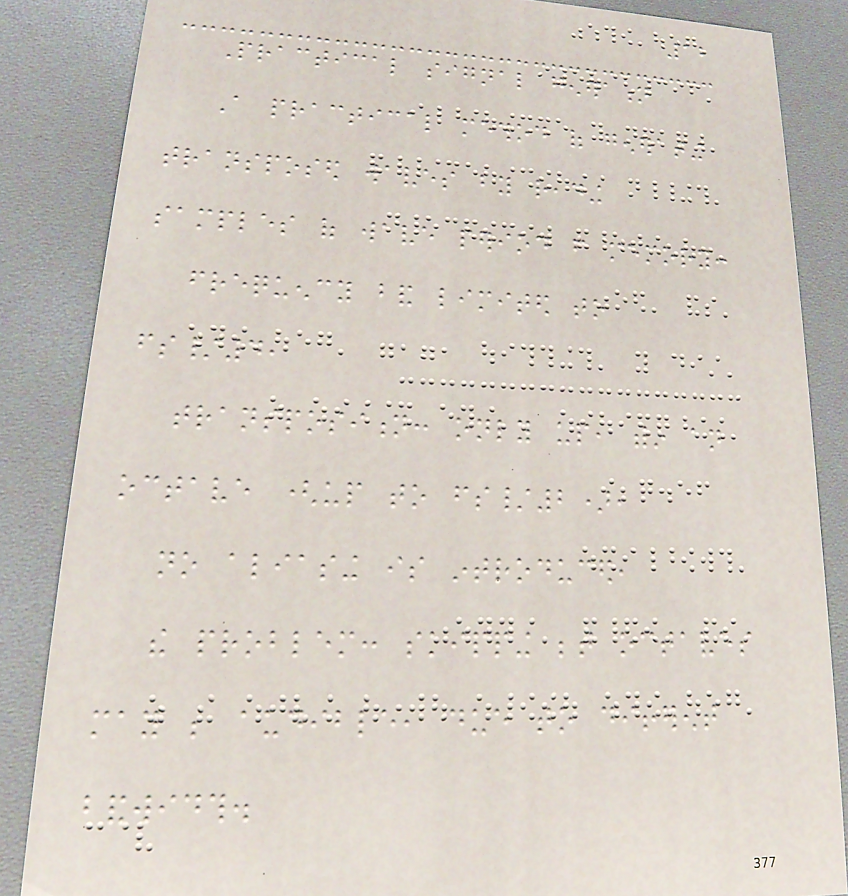12
Practical signal generation
A practical method of generating
transposed waves by reading
samples of wave period from memory:
frequency band limited to
fs/4,
transposition: only up, within an
octave (up to fs/2),
no aliasing is introduced,
the problem: skipping between octaves
may be audible, due to different
bandwidth.
